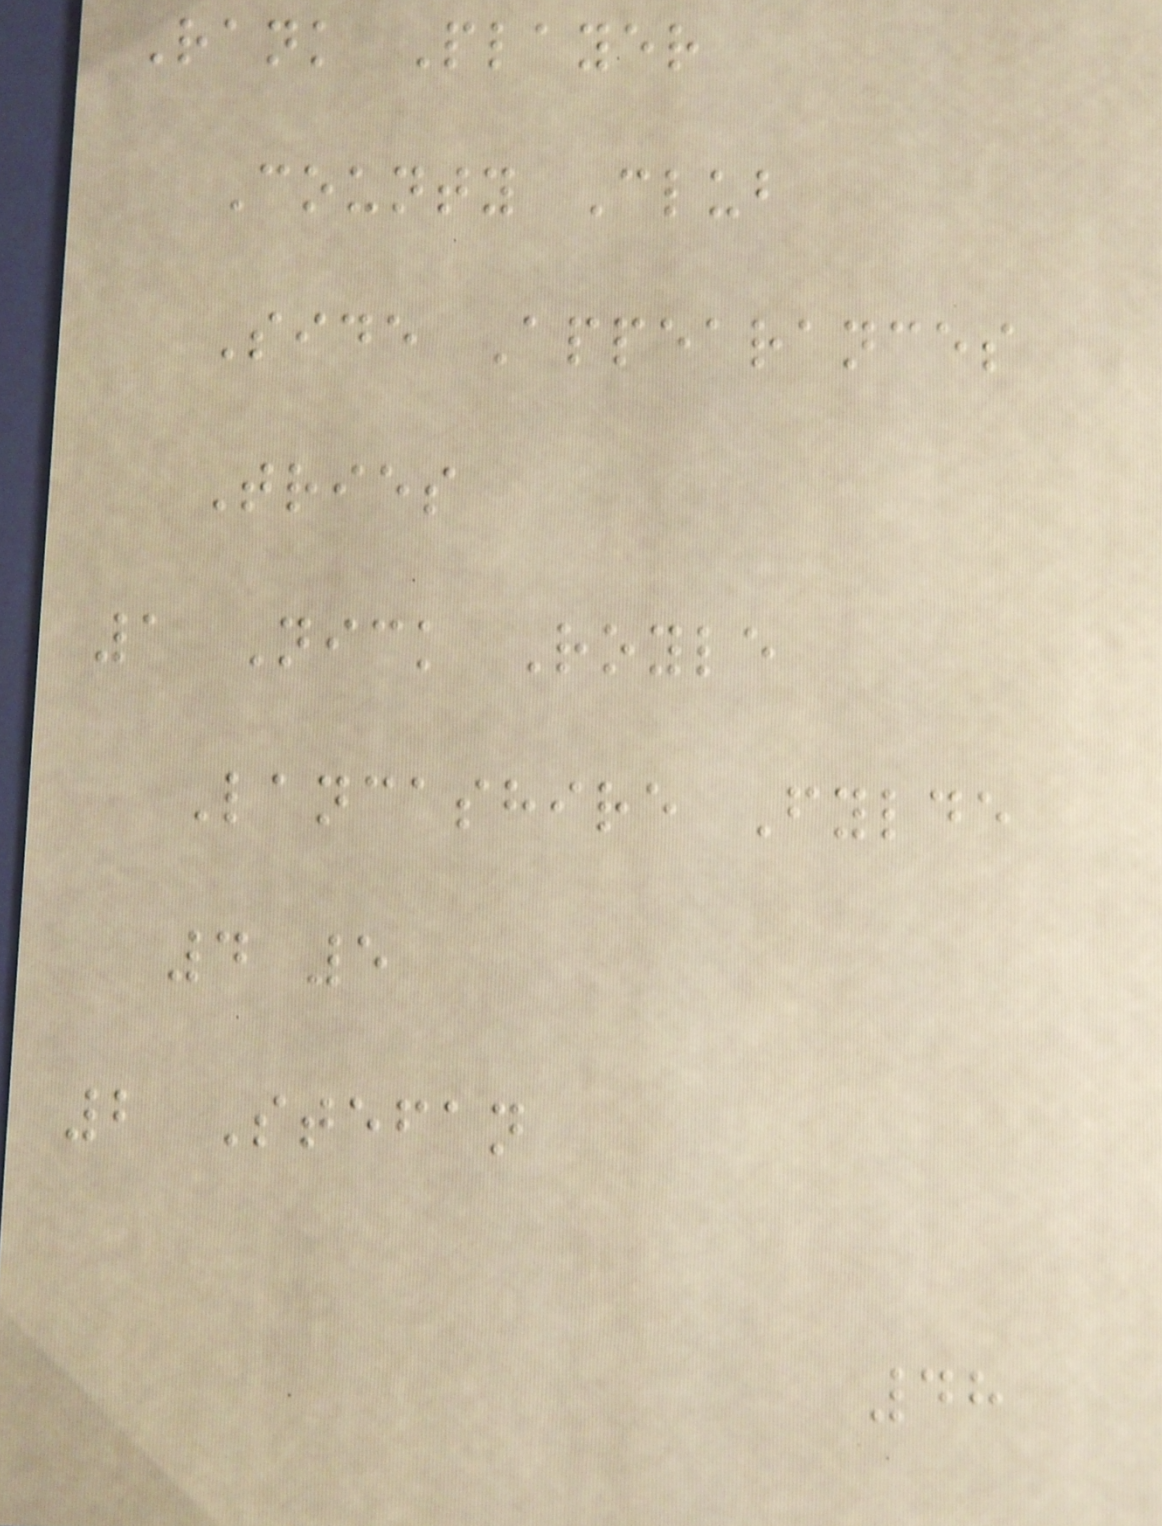Rank Player
County Club
Side Appearances
Tries
1 Nick Royle
Lancashire Fylde
4 5
2 Stefan
48
